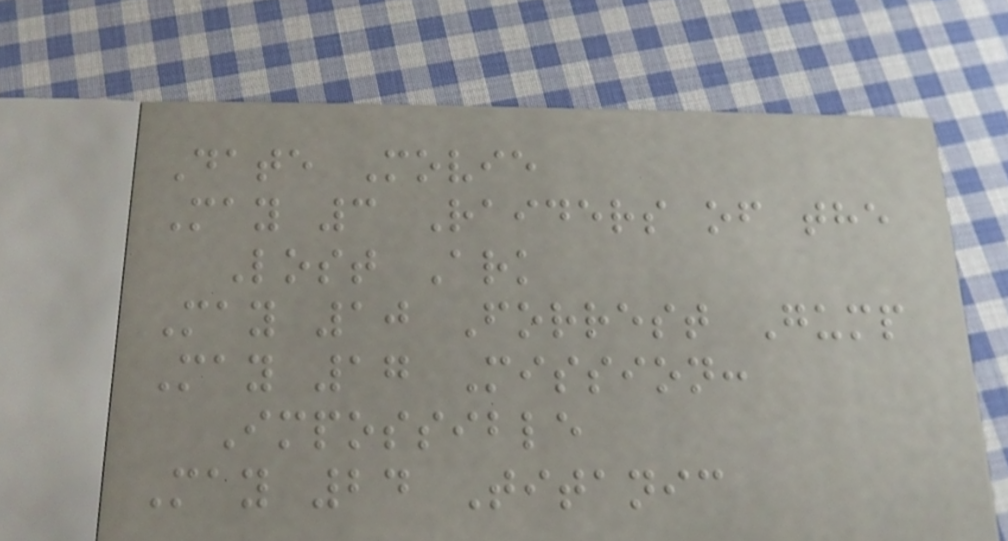Date Movie
May 3 Raiders of the
Lost Ark
May 10 Forrest Gump
May 17 Mission:
Impossible
May 24 Titanic
